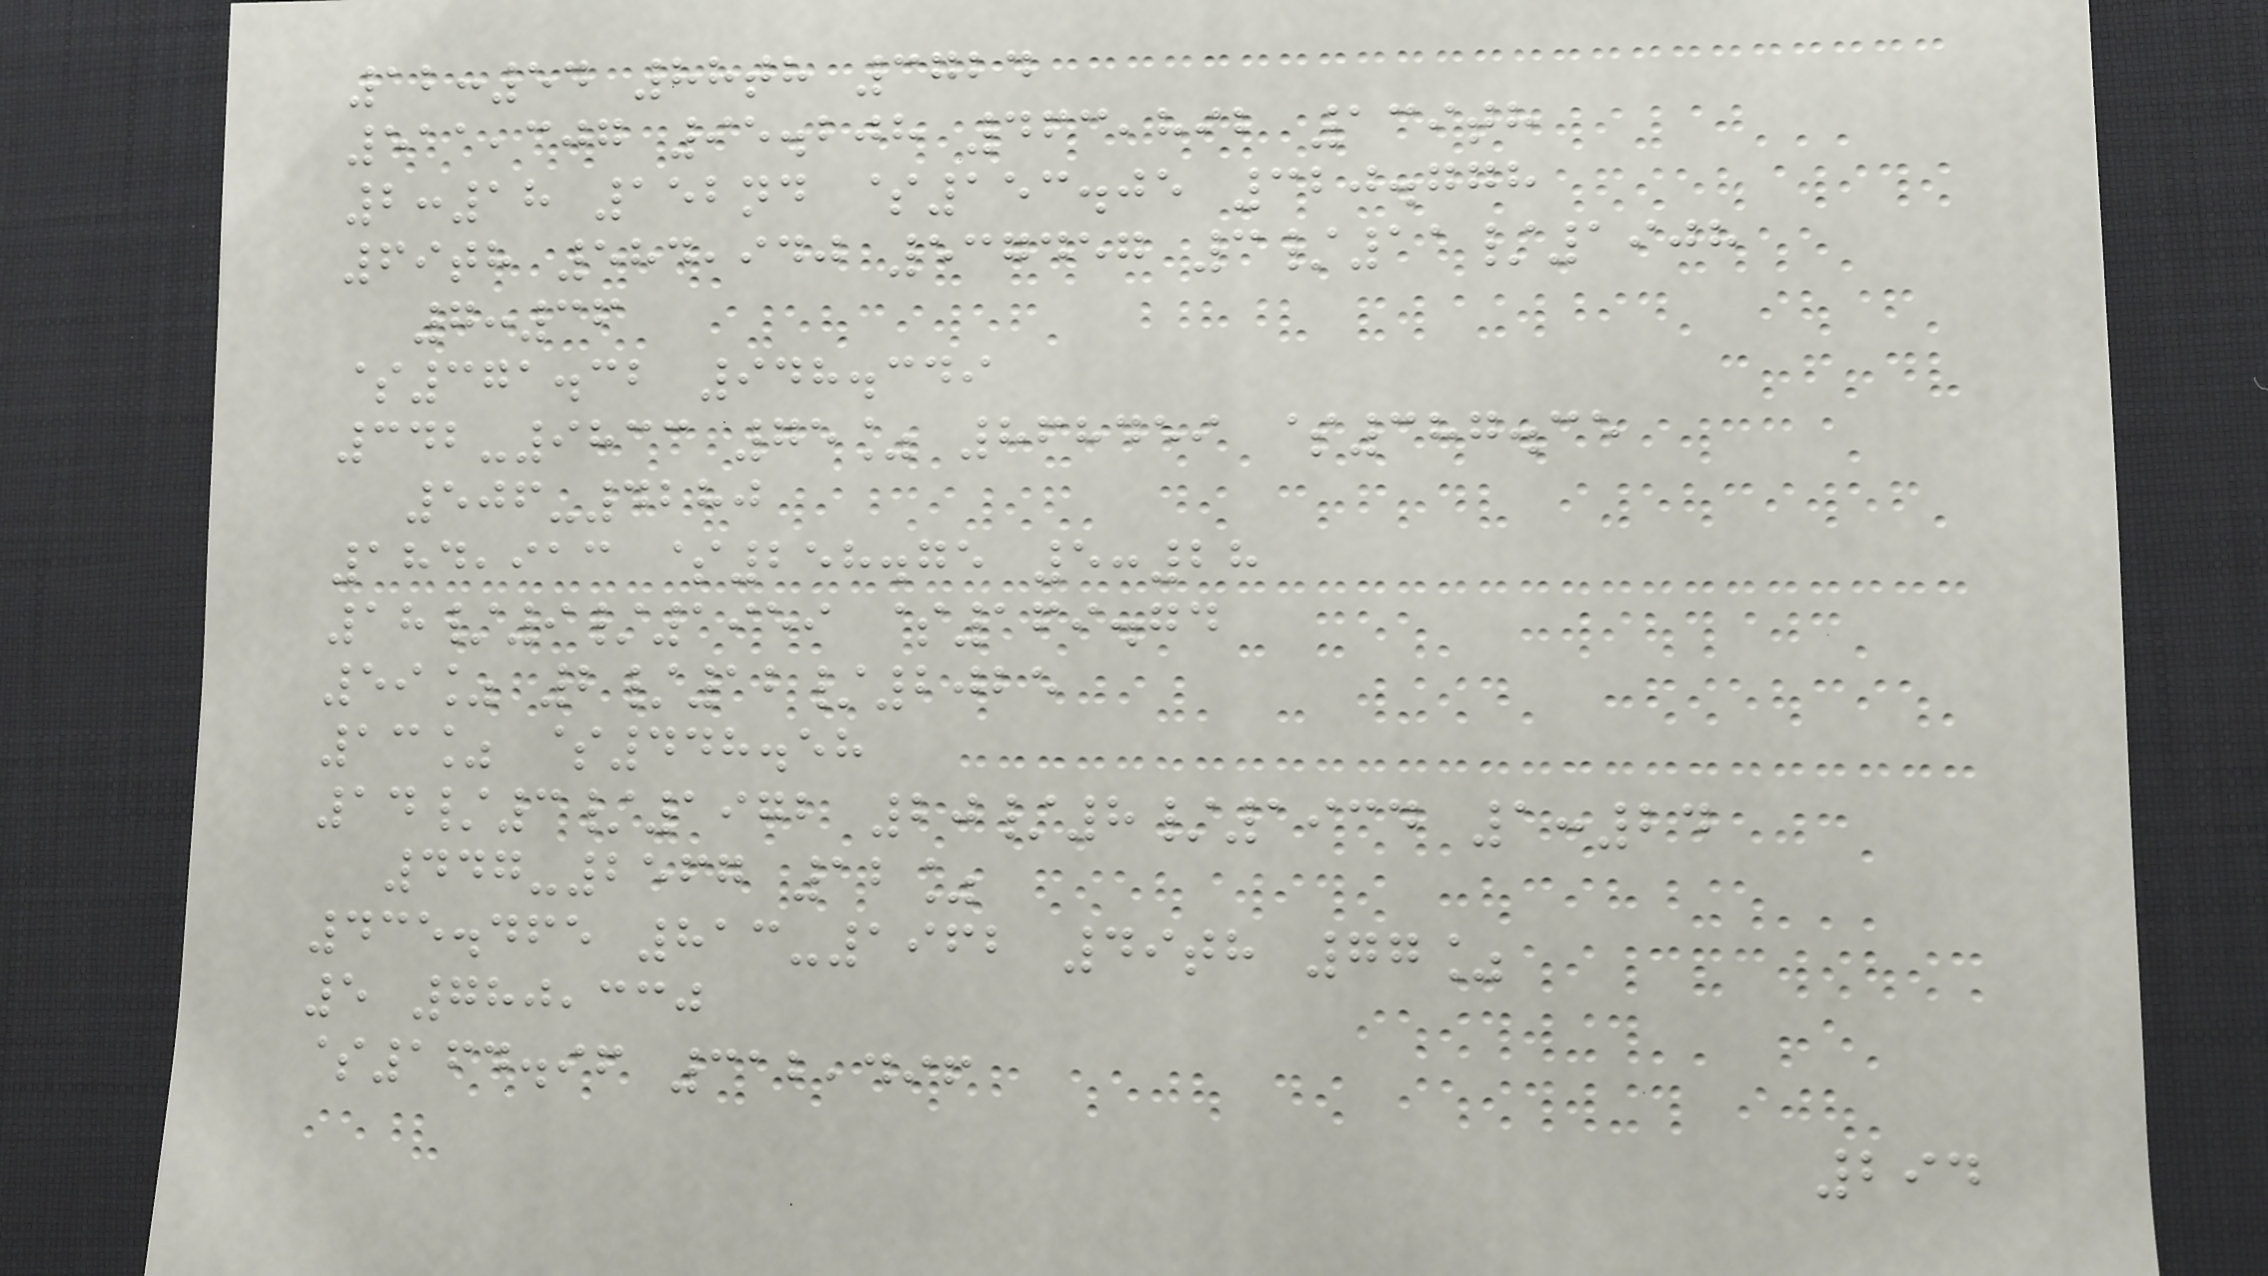12:54 88th 3724
511,307 95.208 463,892 139th
2:18 152nd $153.05 320.778
69th 584,940 537457 3/11/1908
7:36
$371.32 948.349
342-9833 75% 868459 $387.35
506-4280
184,913 $258.75 5:28
18/9/1959 $169.74
59% 2/12/2025
13% $448.58
14/3/1972 20/8/1934 1:24
447-2567 12%
435.465 813-1962 49th 77%
5 780,330
$164.96 312,496
294
